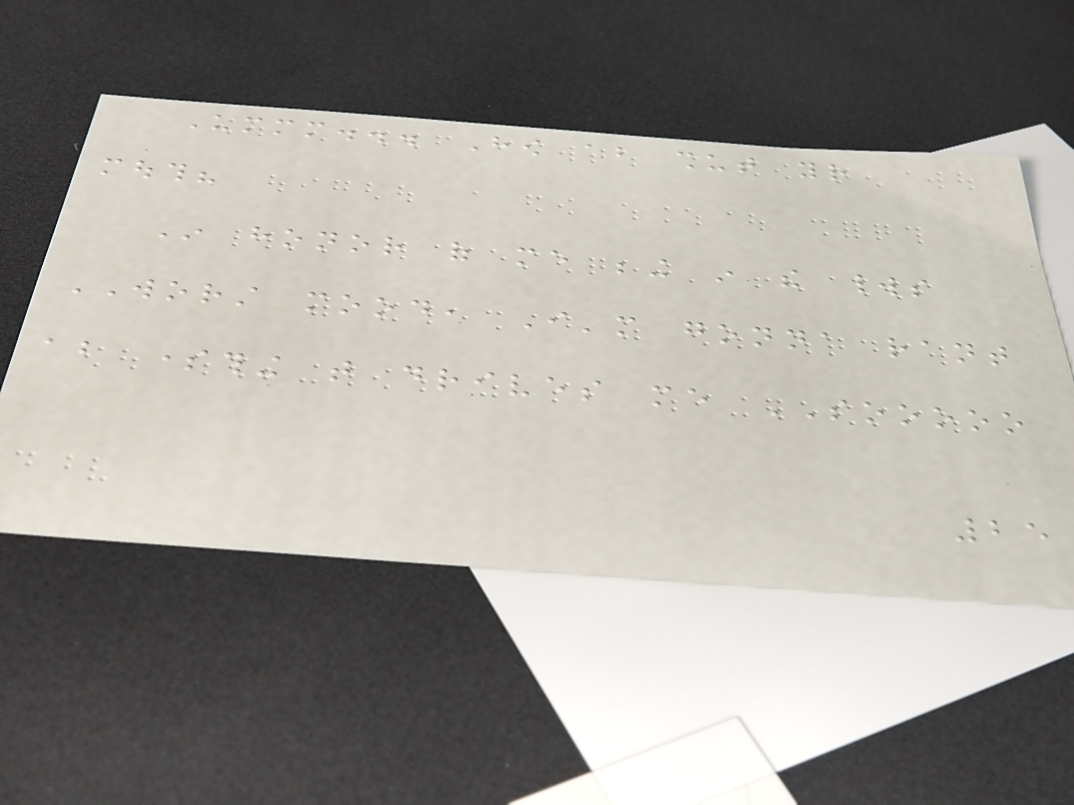Ummm... How about shut your
mouth?
In honor of me being in the worlds
WORST mood, I'm gonna rant
about something that drives me SOOOOO
25
